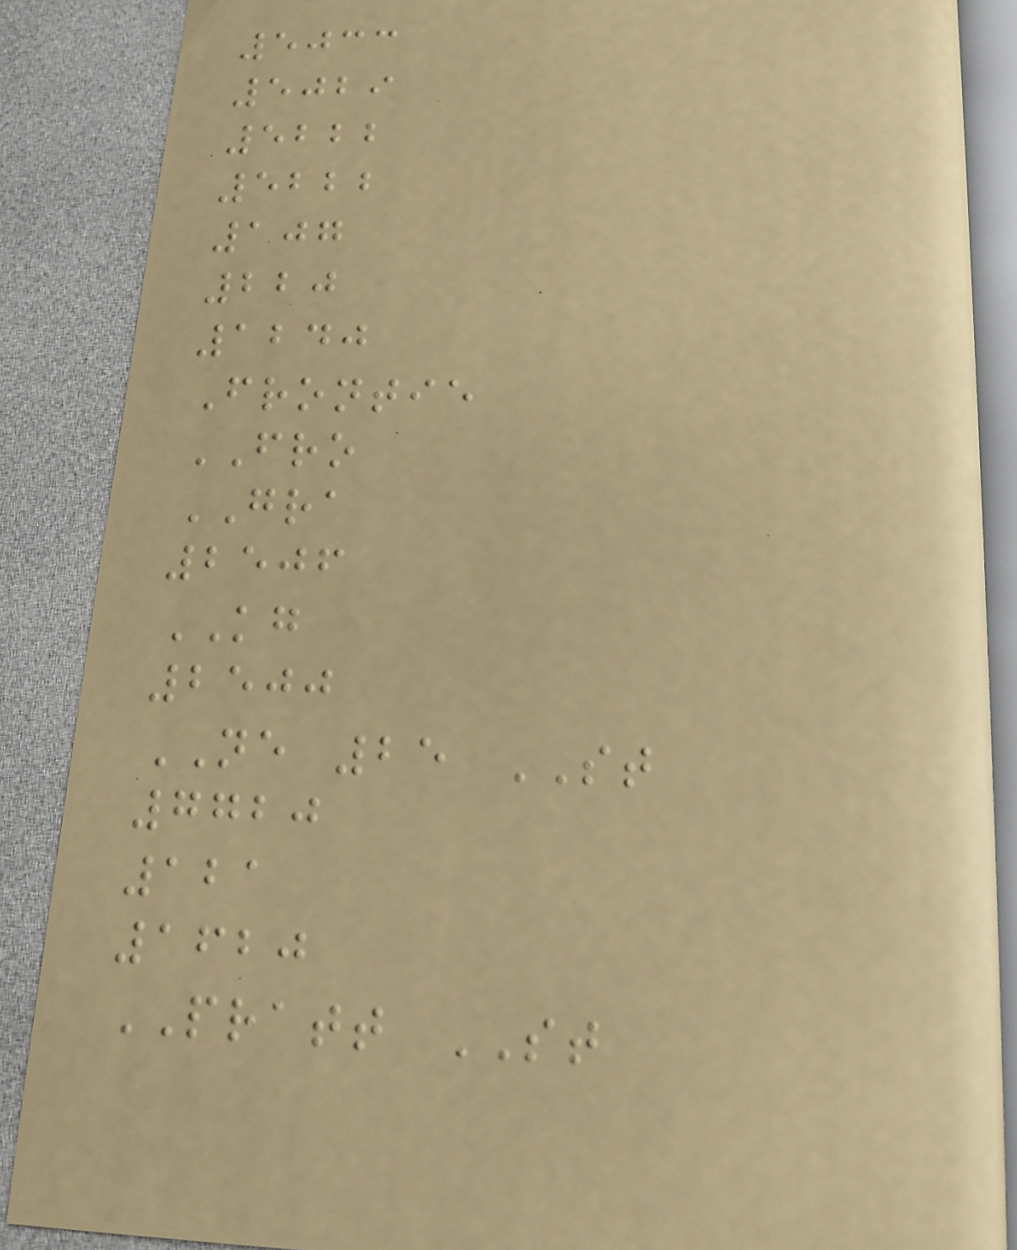5033
5029
5222
5222
107
220
1240
Frontie
FRO
GRA
2506
KG
2500
NE 25 ST
7720
121
1620
PRATT ST
